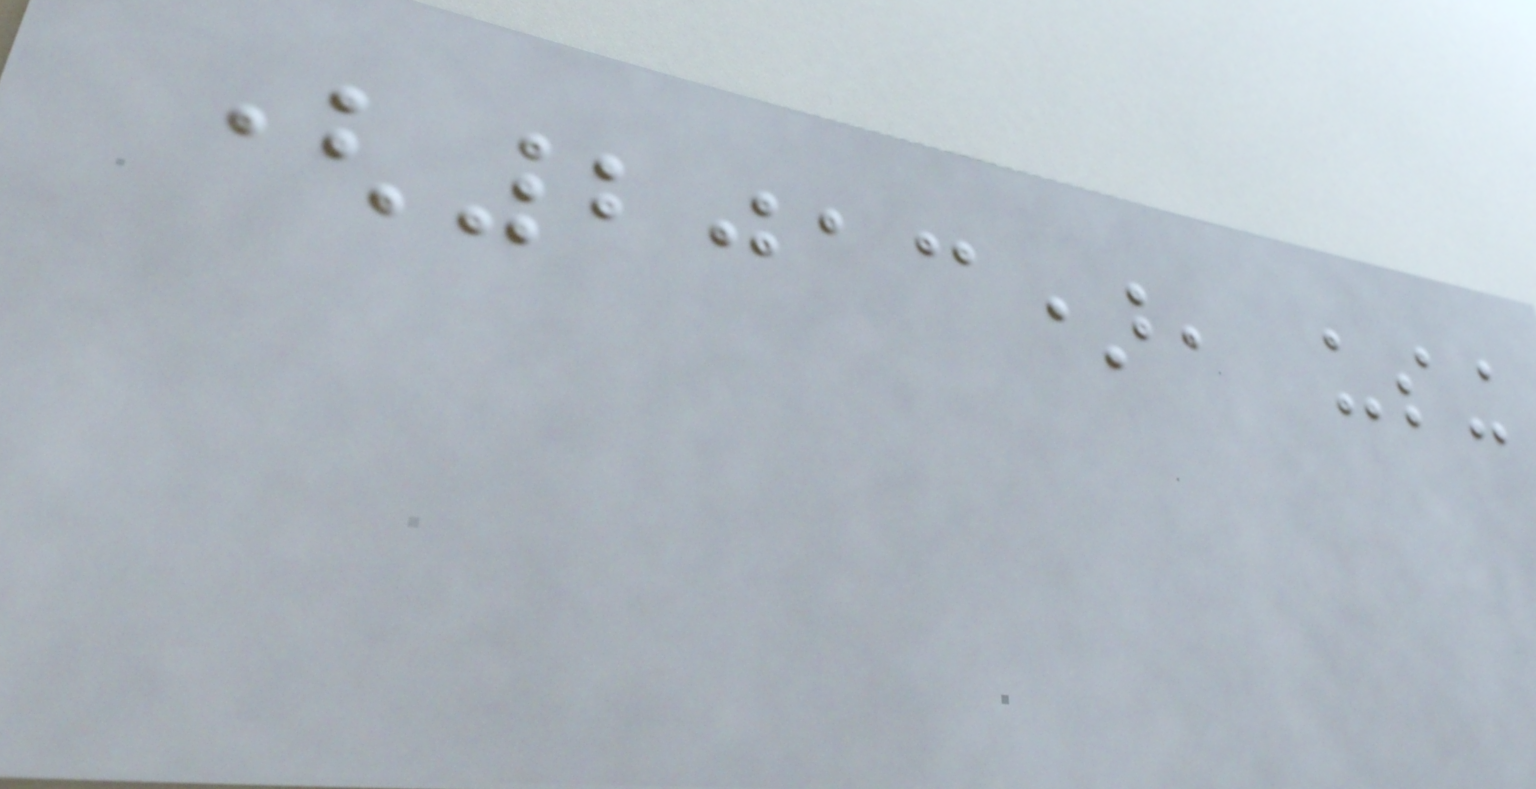(2013), using
